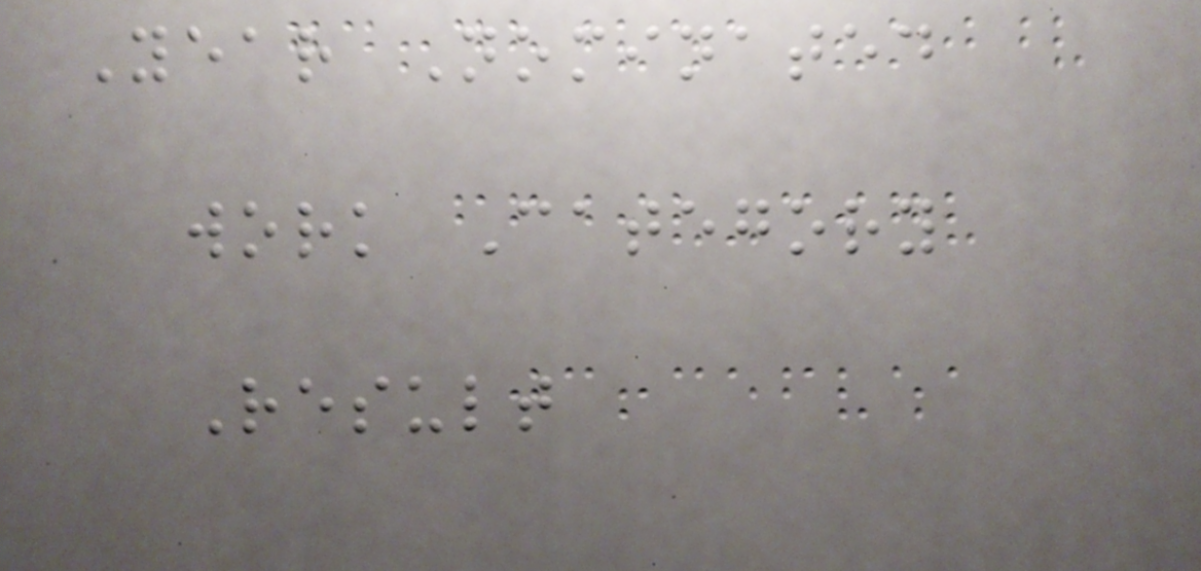Year Nominated
work Category
Result
